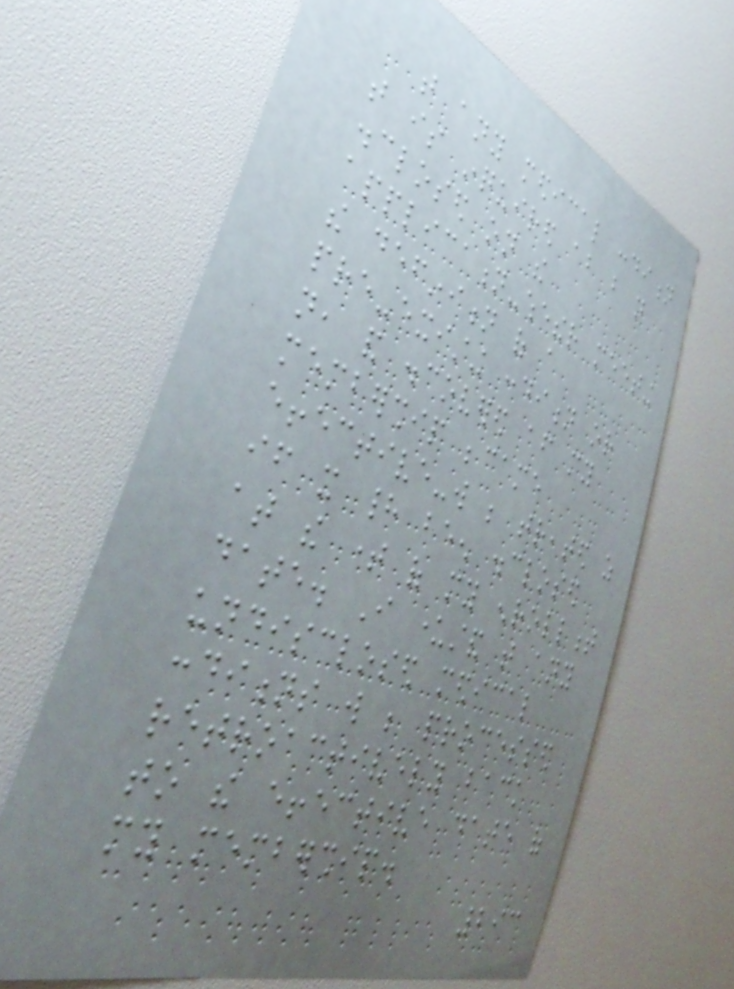that any medical condition
that is inquired about but not
disclosed on the
application-whether meeting
the definition of a
pre-existing condition or
not, and discovered after my
membership became
effective-will be treated as
if it had been disclosed
at the time of my enrollment
date. I understand that any
undisclosed medical
conditions will be processed
retroactively back
to the effective date of
my membership.
293
